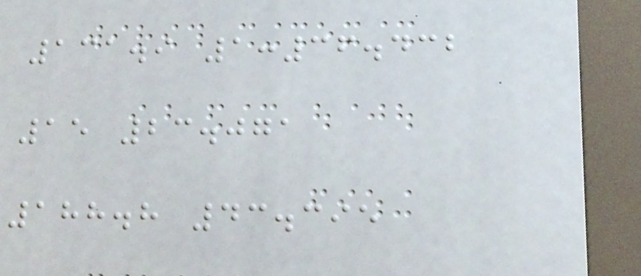131.9 1:36.432
15 23.071
188.8 43.395
